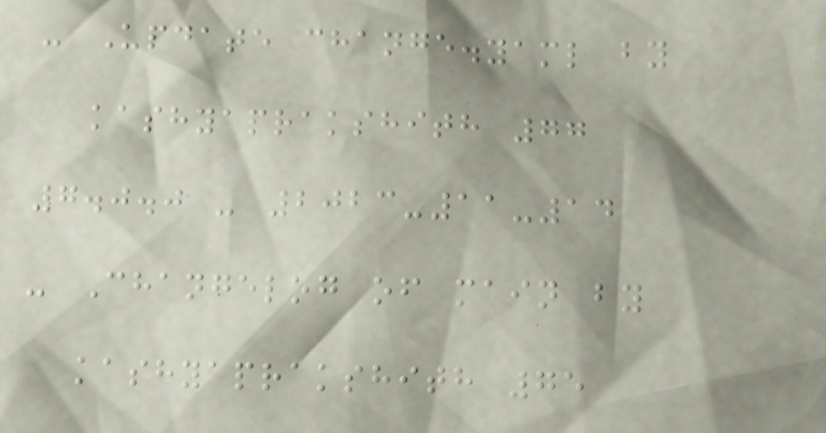- Update change.yaml by
kashyaprakshith 77
7.0.0 - 2023-11-14
- Changelog of main by
kashyaprakshith 75
